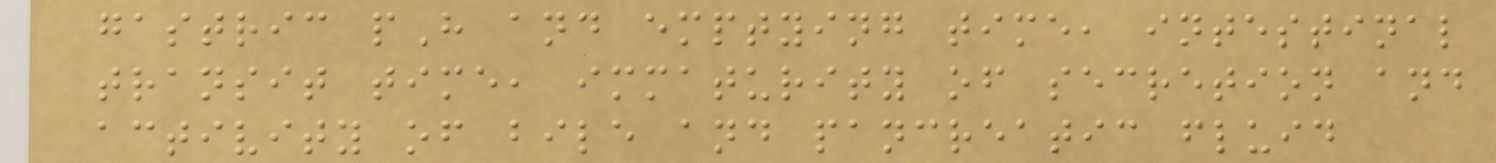gastric pH and emptying time, intestinal
transit time, immaturity of secretion and
activity of bile and pancreatic fluid
